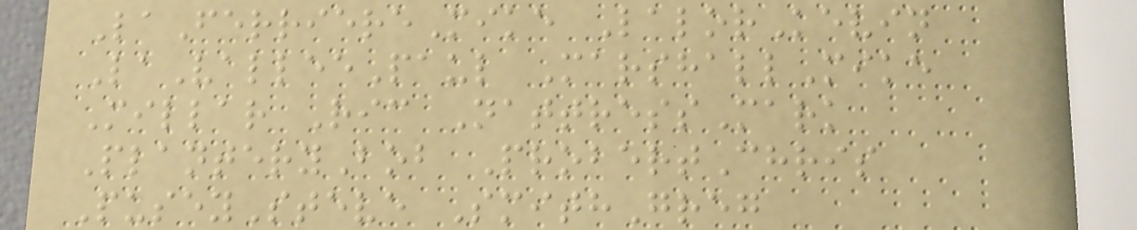LaFerriereMike LalorKevin
LaValleePaul MarshallMike
Millar Ric NattressMark
PlanteryBob ProbertChris
PuseySteve SmithGreg
